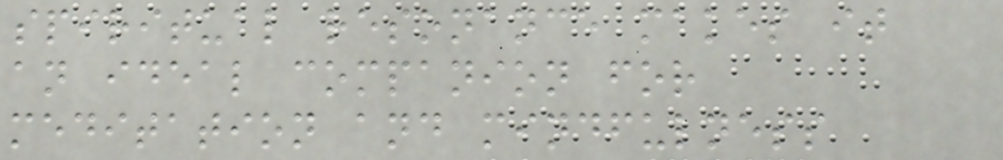spiritual resonance makes it
an ideal companion for
meditation and mindfulness
